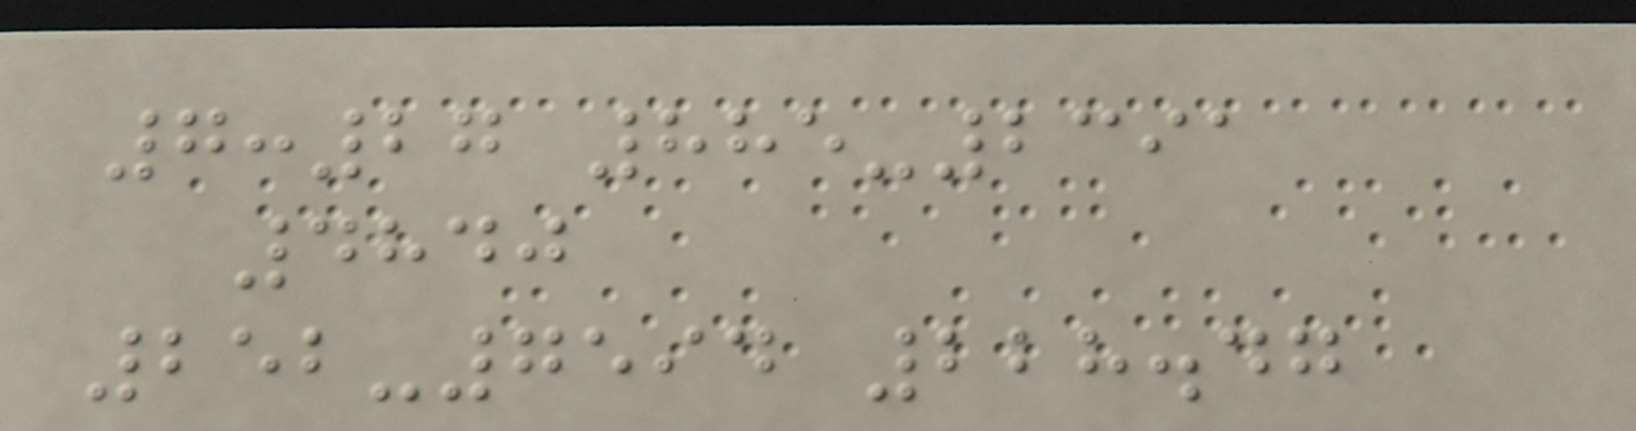7:27 885-2391
4840
252-7594 228.47
